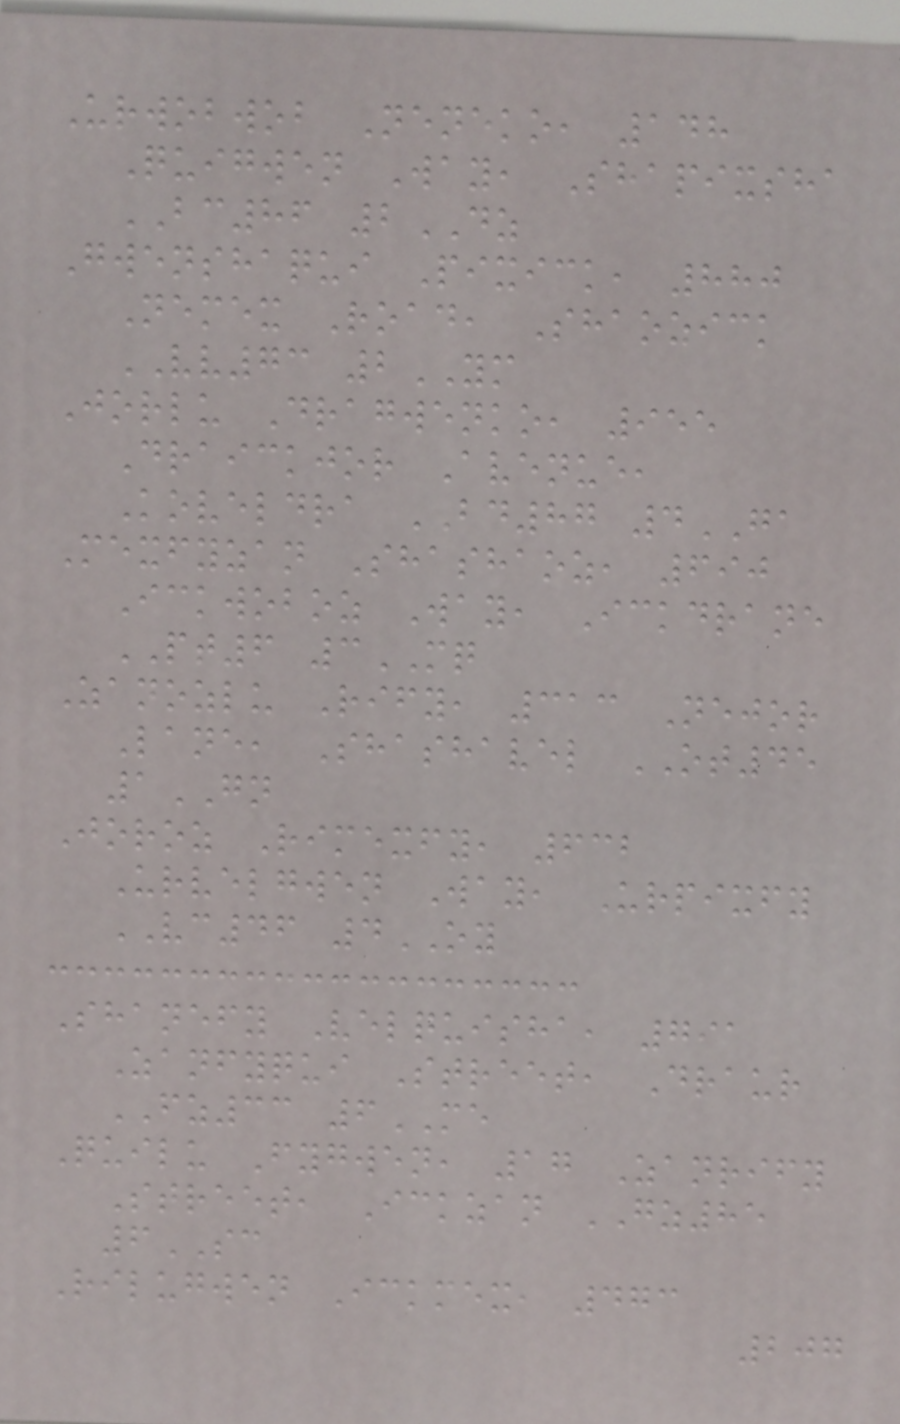Urwobwob Neneko, 148
Quigwen Way, Shapixsha
BC86 2DZ
Gwenshaqui Pixick, 880
Nemex Road, Shaozick
VV73 2YM
Jorlu Dragwenko, 955
Draickjor Avenue,
Koveldra BD87 4GA
Mexfyzan Shashaoz, 690
Ickwoboz Way, Ickdrane
PT6 3MQ
Zanozlu Rify, 313 Nejor
Lane, Shashavel OT45
1GN
Joroz Rimexfy, 632
Urvelgwen Way, Urpixfy
VC46 4OY
Shanefy Velquisha, 791
Zanfyqui Street, Draur
FZ33 6ME
Quilu Fygwen, 17 Zanrify
Street, Ickzan GZ85
6SC
Rilugwen Ickmex, 473
207
